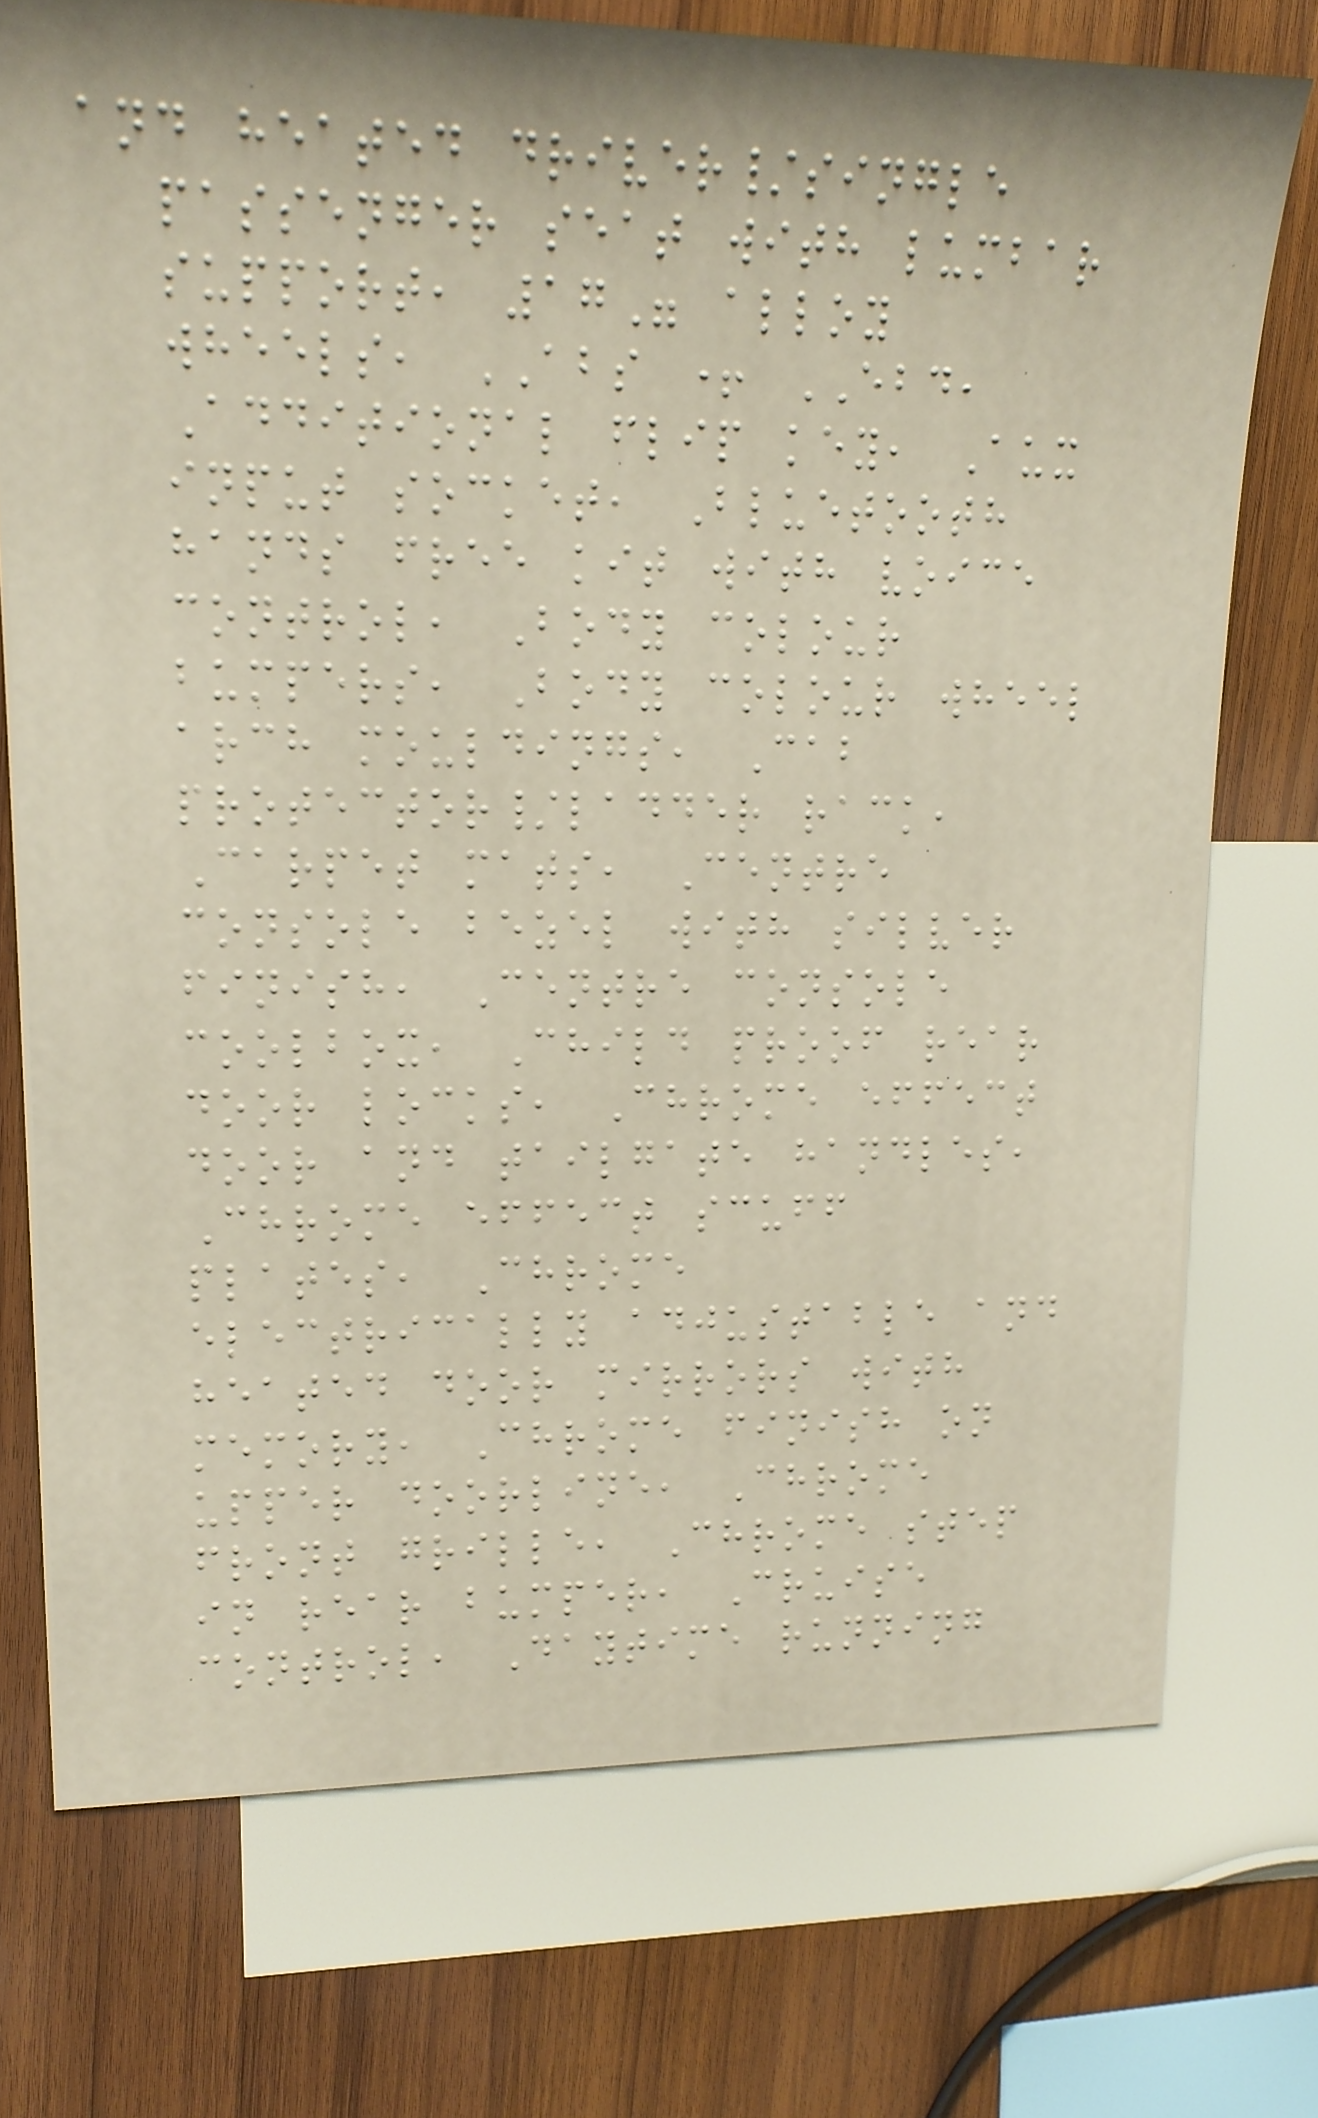and heated driver/single
passenger seat with lumbar
support, 17" alloy
wheels, ABS + EBD,
Additional flip key, Aux
input socket, Bluetooth
hands free kit with voice
control, Body colour
bumpers, Body colour wheel
arch mouldings, Cab
protector/ladder rack,
Carpet mats, Centre
console bezel with silver
finish, Centre console
coolbox, Child proof rear
door locks, Chrome effect
door and tailgate handles,
Chrome effect scuff
plates, Chrome
electrically adjustable and
heated door mirrors with
memory, Chrome finish on
upper doorline, Chrome
front grille, Chrome step
in rear bumper, Cruise
control, Daytime running
